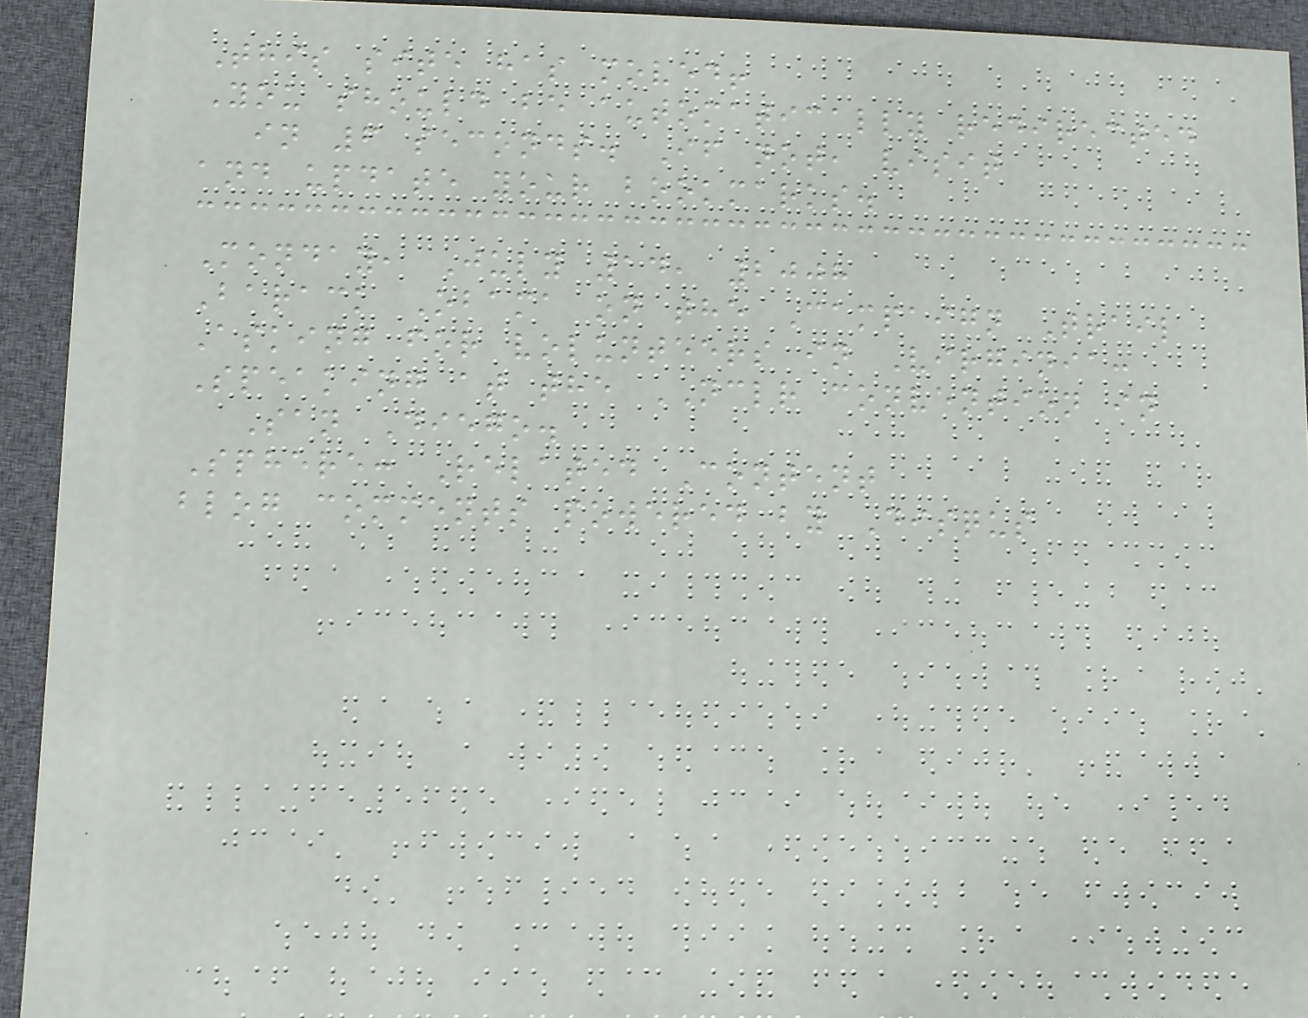This site has moved!
You should be automatically redirected
in 6 seconds. If not, visit
and update your bookmarks.
Monday, July 14, 2008
Barack Obama on the Campaign Trail
Asking for volunteers in Virginia:
Speaking at the NCLR convention in
San Diego.
Sphere: Related Content
blog comments powered by Disqus
